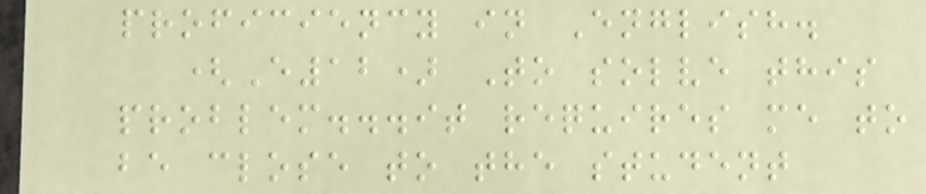proficiency in English.
(E12) To solve this
problem...it requires me to
be close to the student
